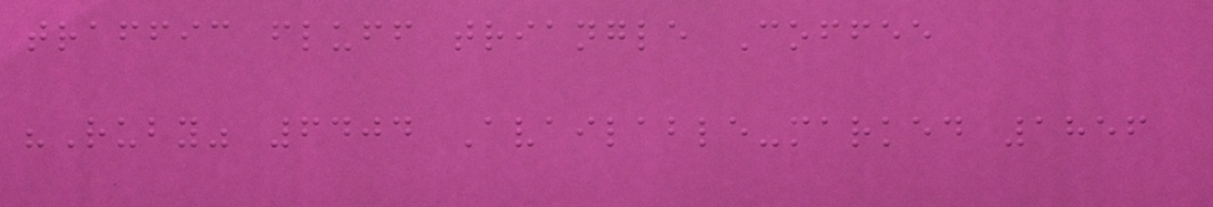traffic fluff triangle Coffee
"Ruby" 6404 Available-marked 1856
